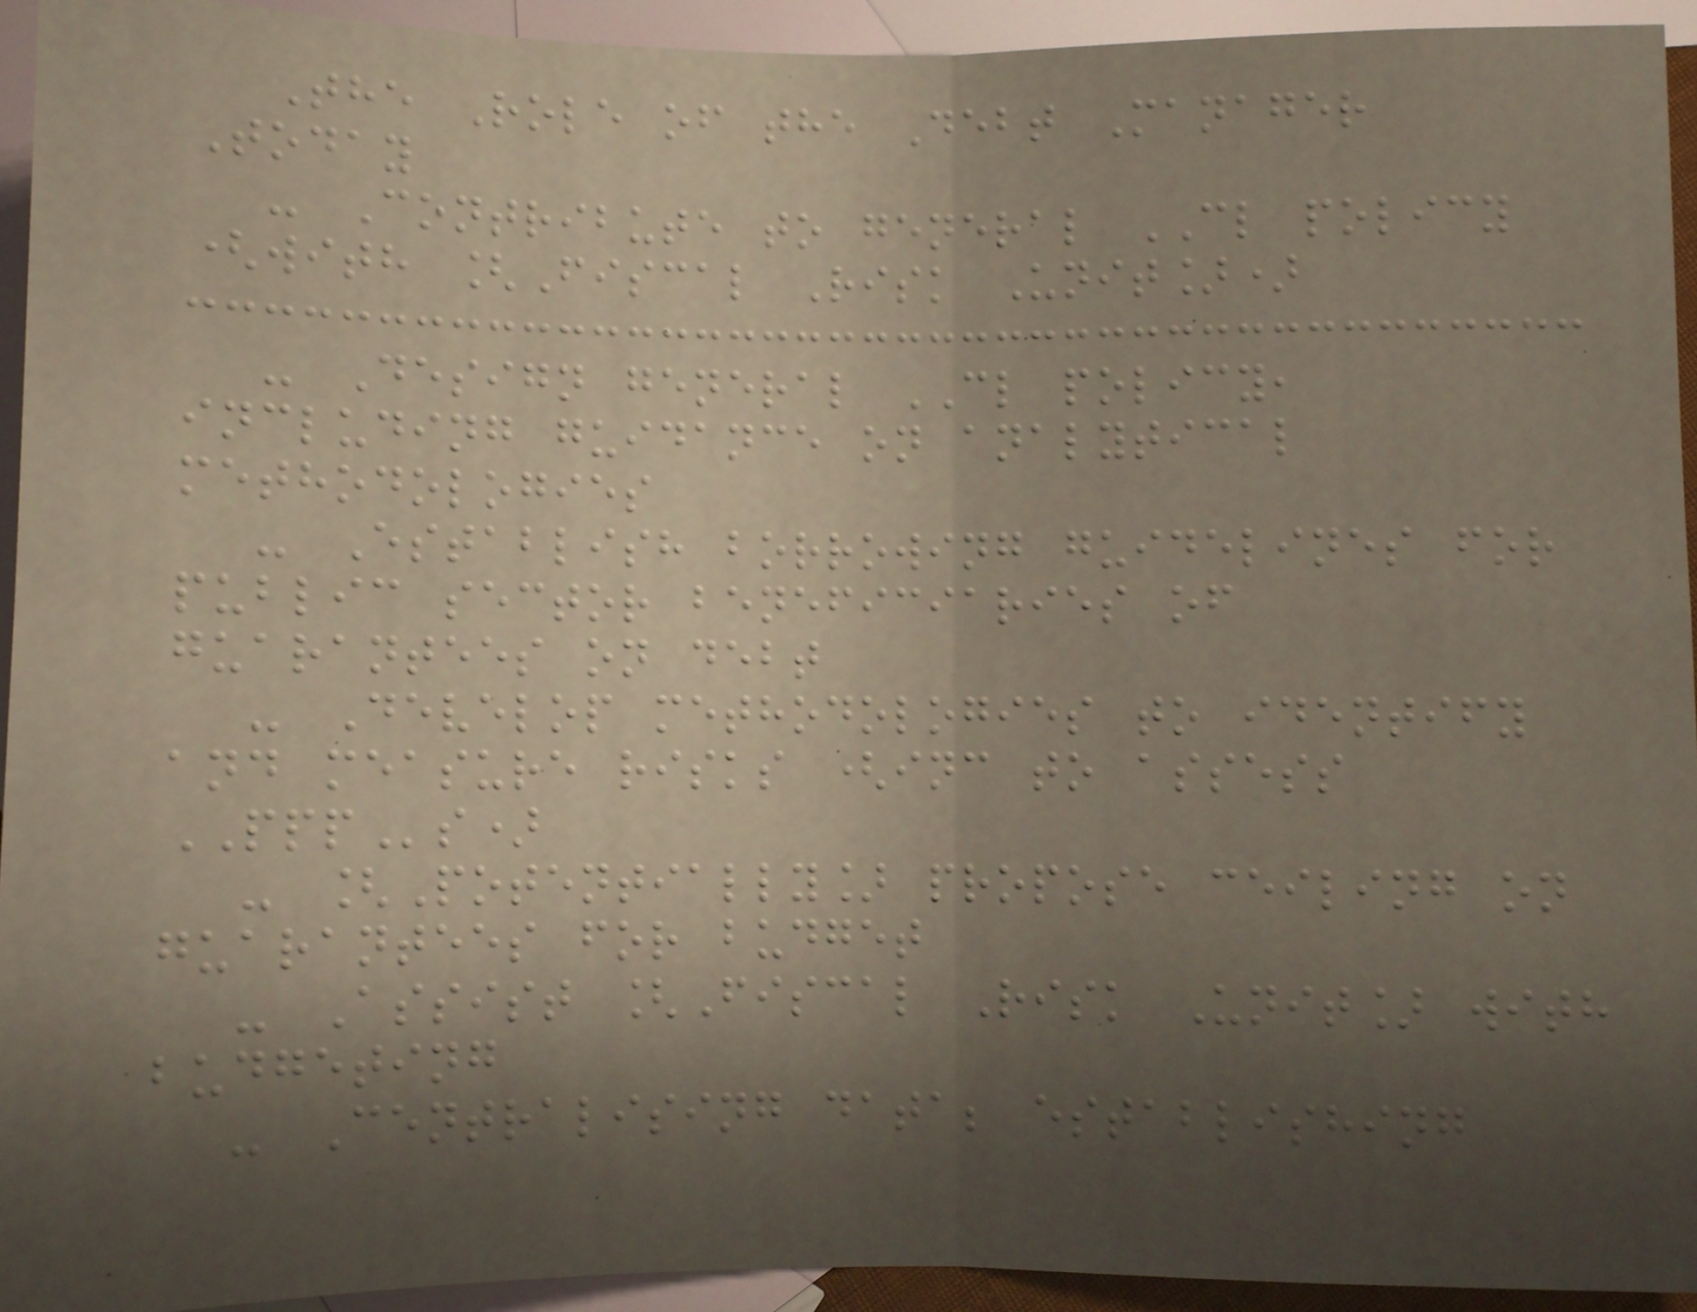The Role of the Debt Manager
Today
- Contribute to general CL policy
(with [Fiscal Risk Unit])
- Design general CL policy,
including guidance on analytical
methodologies
- Establish borrowing guidelines for
public sector beneficiaries of
guarantees on debt
- Develop methodologies to identify
and measure risks (inc to assess
PPPs)
- [Potentially] propose ceiling on
guarantees for budget
- Assist [Fiscal Risk Unit] with
budgeting
- Centralising data; establishing
